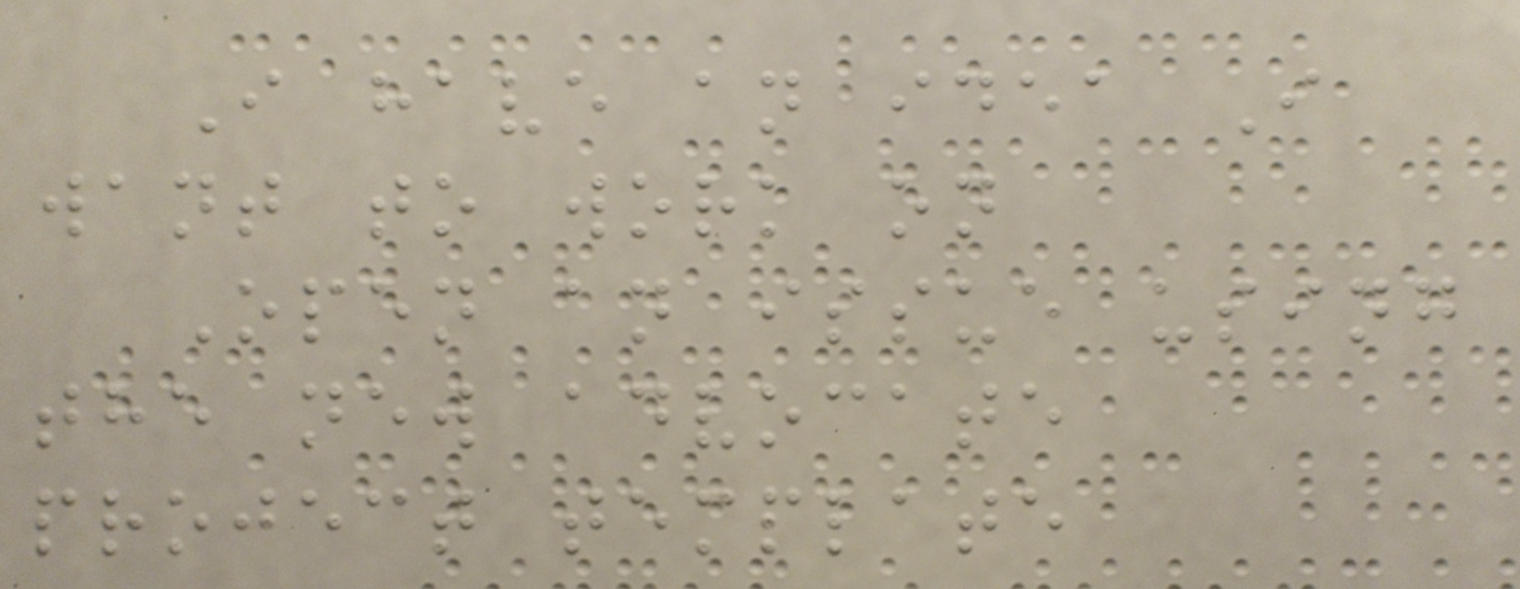I have an idea I
want to work on
Open an issue using
the new advocate
project template
